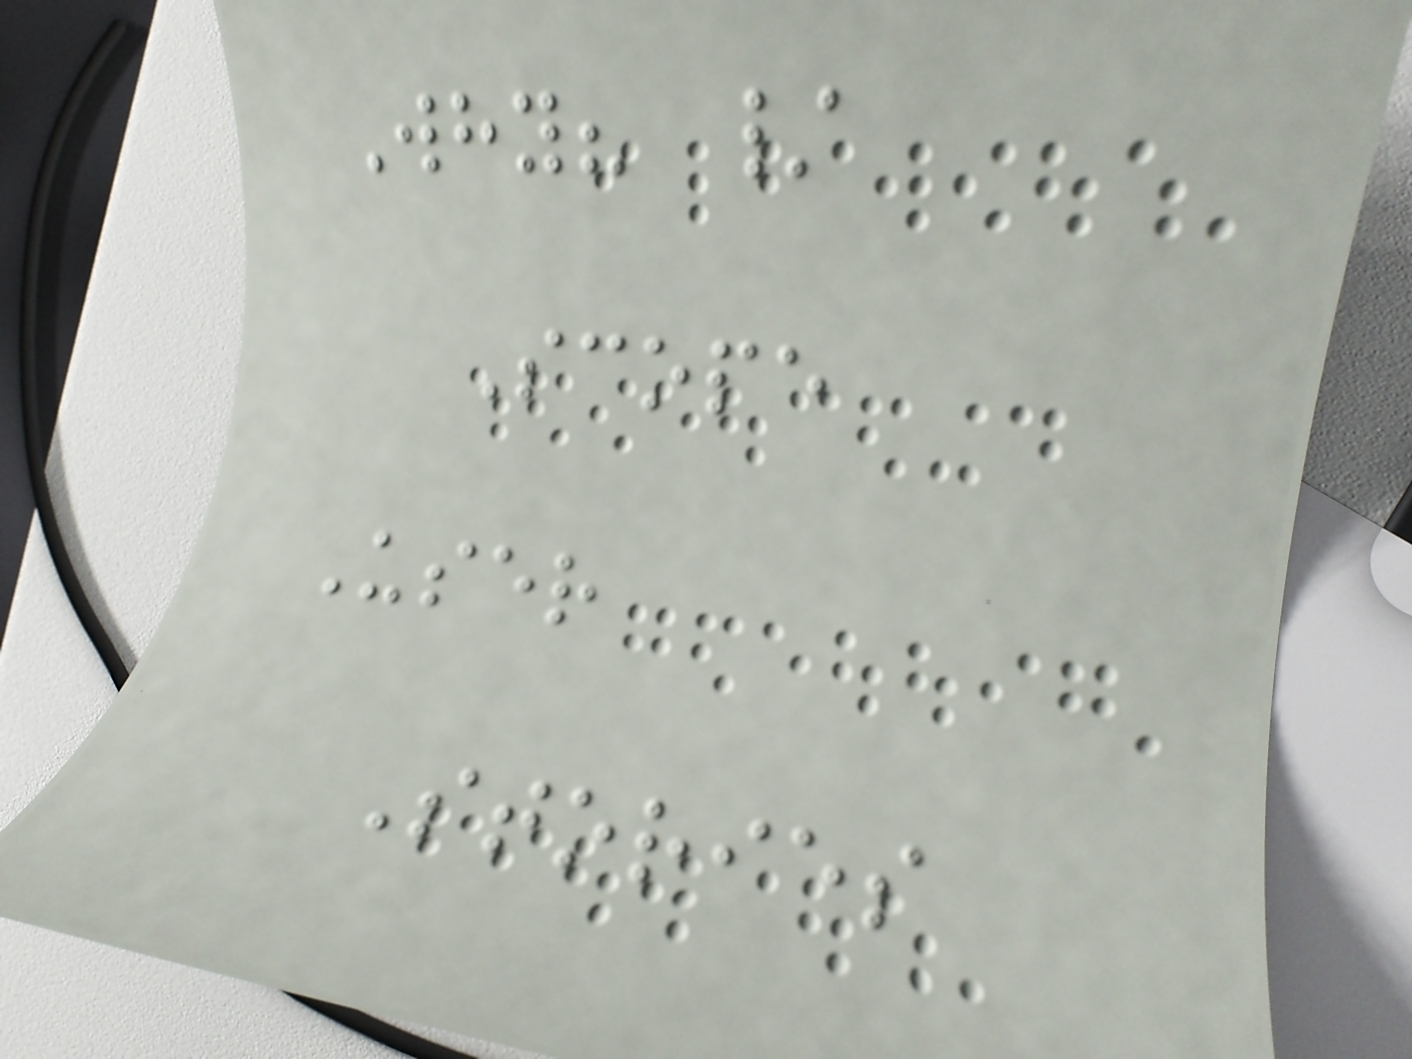Why? /
Scope
User
Stories
